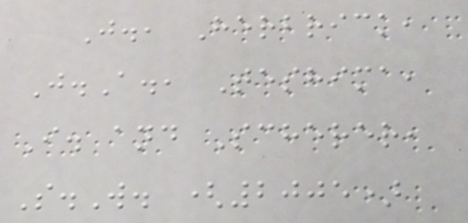J., Herbrick,
J.A., Teshima,
I. and Scherer,
S.W. (2005)
